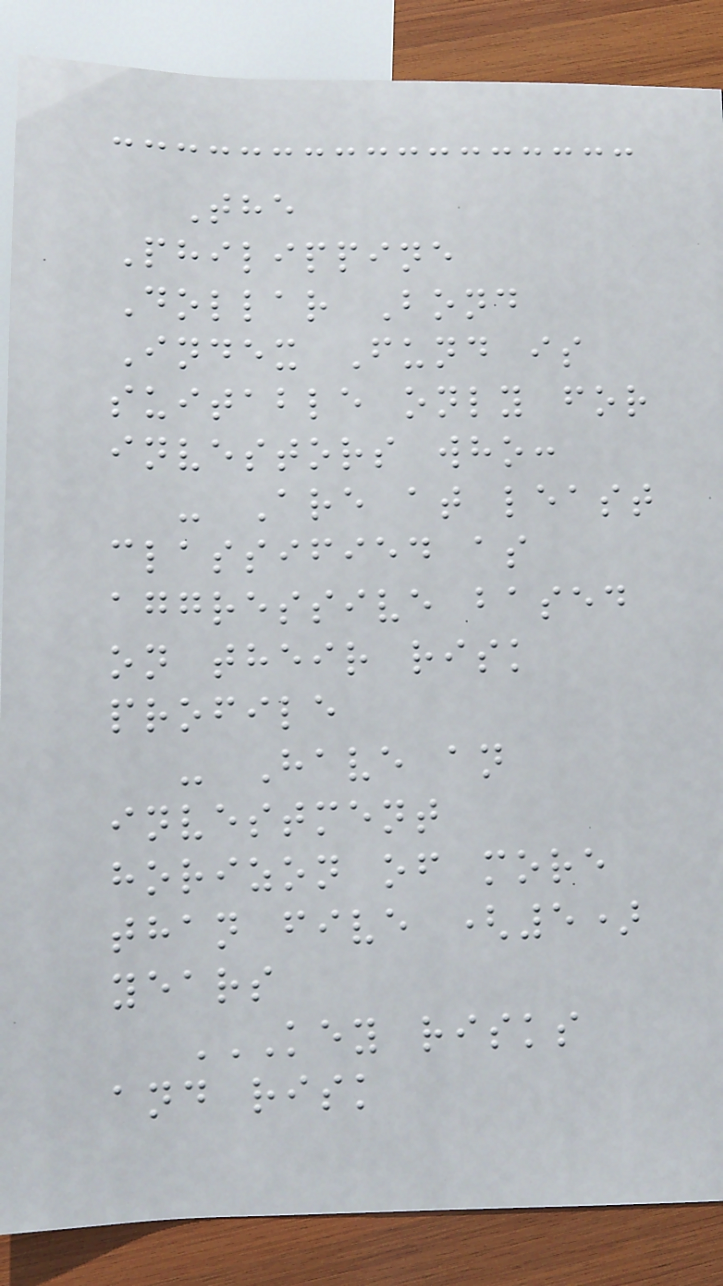The
Philippine
Dollar Bond
Index Fund is
suitable only for
investors who:
- Are at least
classified as
aggressive based
on their risk
profile
- Have an
investment
horizon of more
than five (5)
years
KEY RISKS
AND RISK
